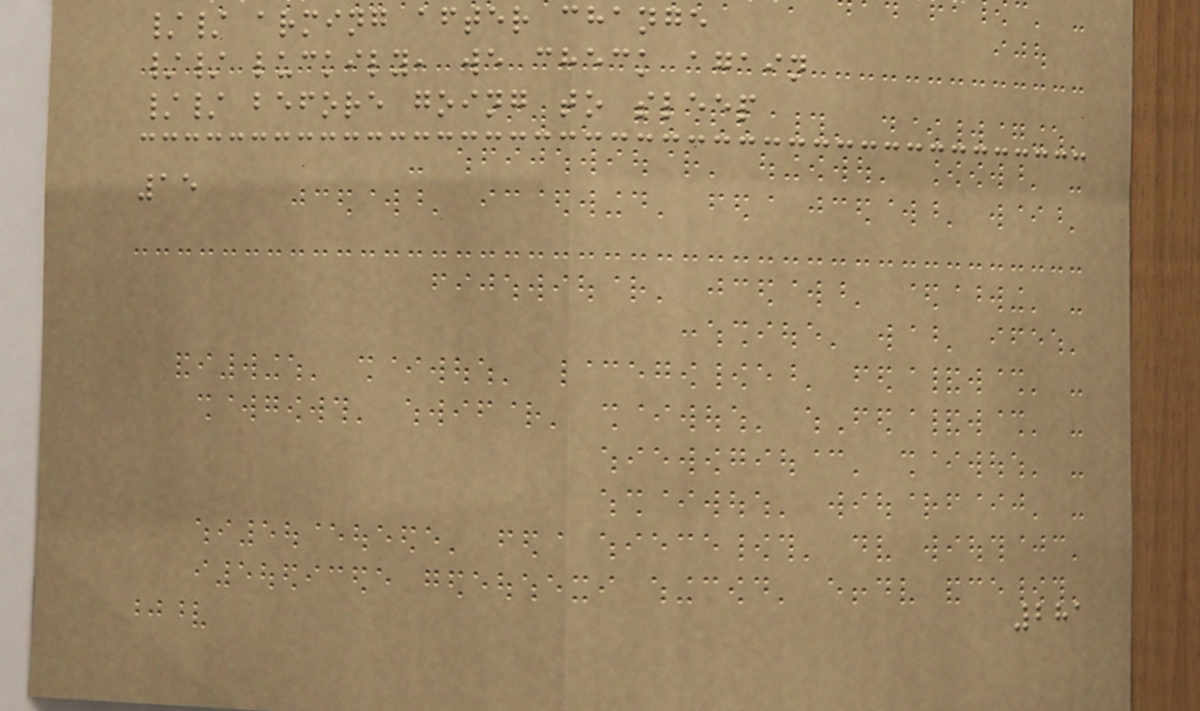// arming after change
// luckily, we check again
// before going to sleep
15
281
